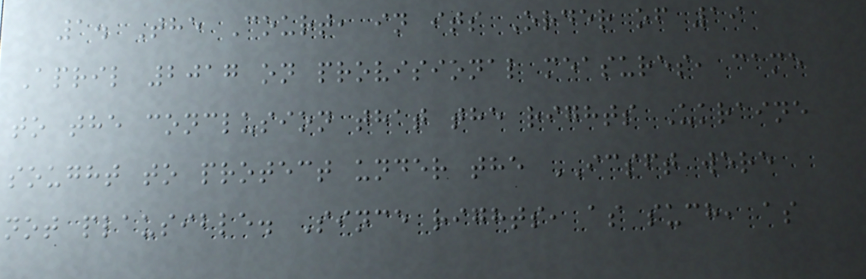1. The Court, in its Order of 19
April 2017 on provisional measures, came
to the conclusion that the rights Ukraine
sought to protect under the ICSFT were
not plausible. Since rights, as such, as
